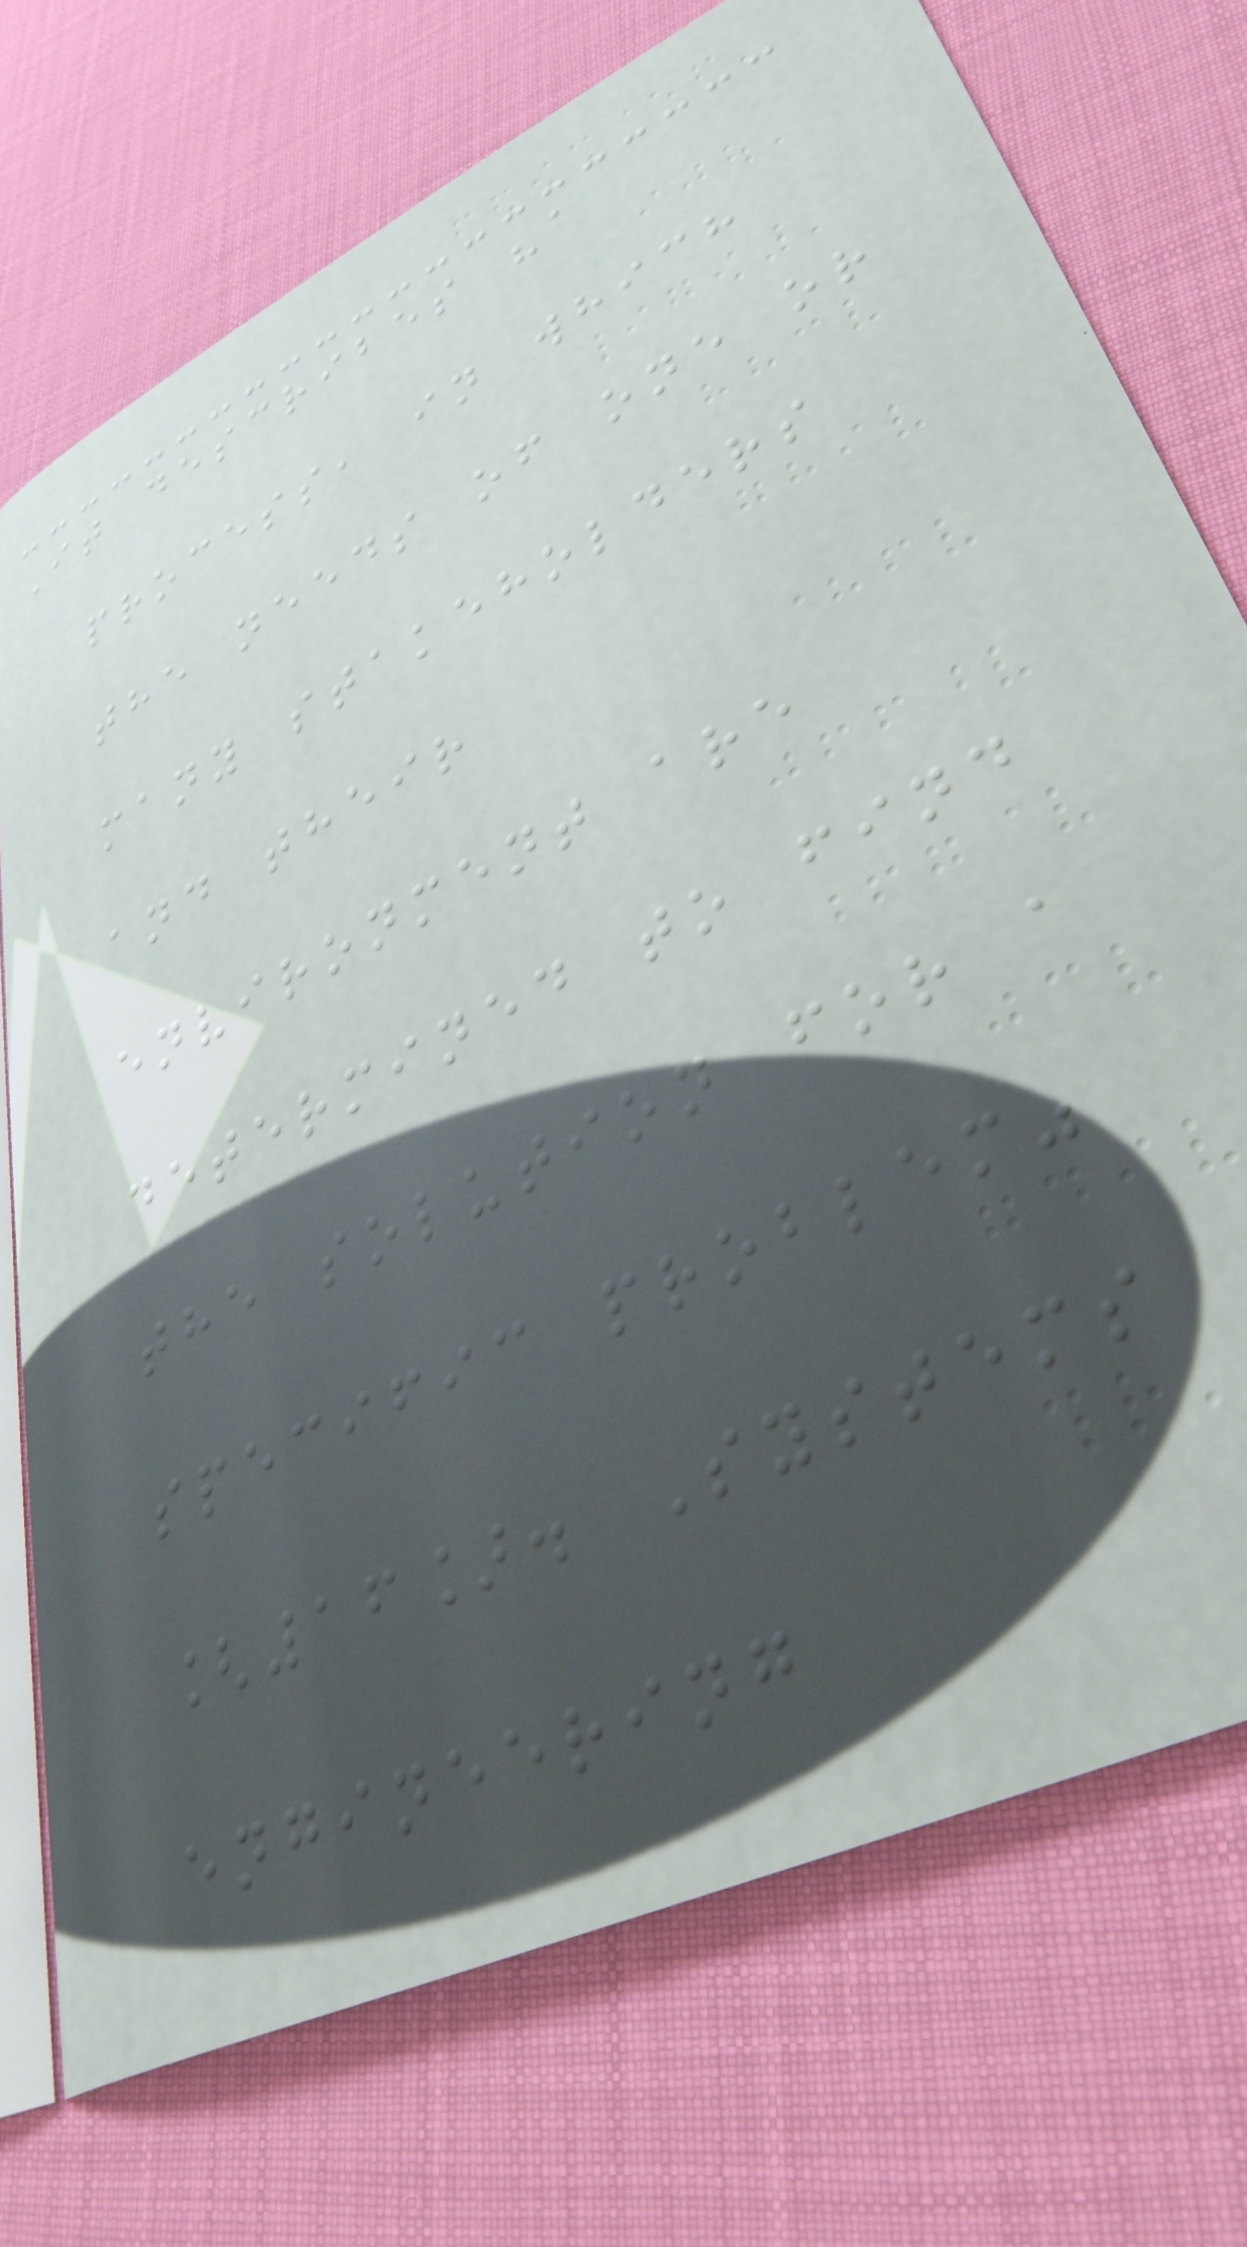It describes "a
process, in which
the needs of one or
many stakeholders
and their
environment are
determined to find
the solution for a
specific problem"
[16]. Systems
engineering
